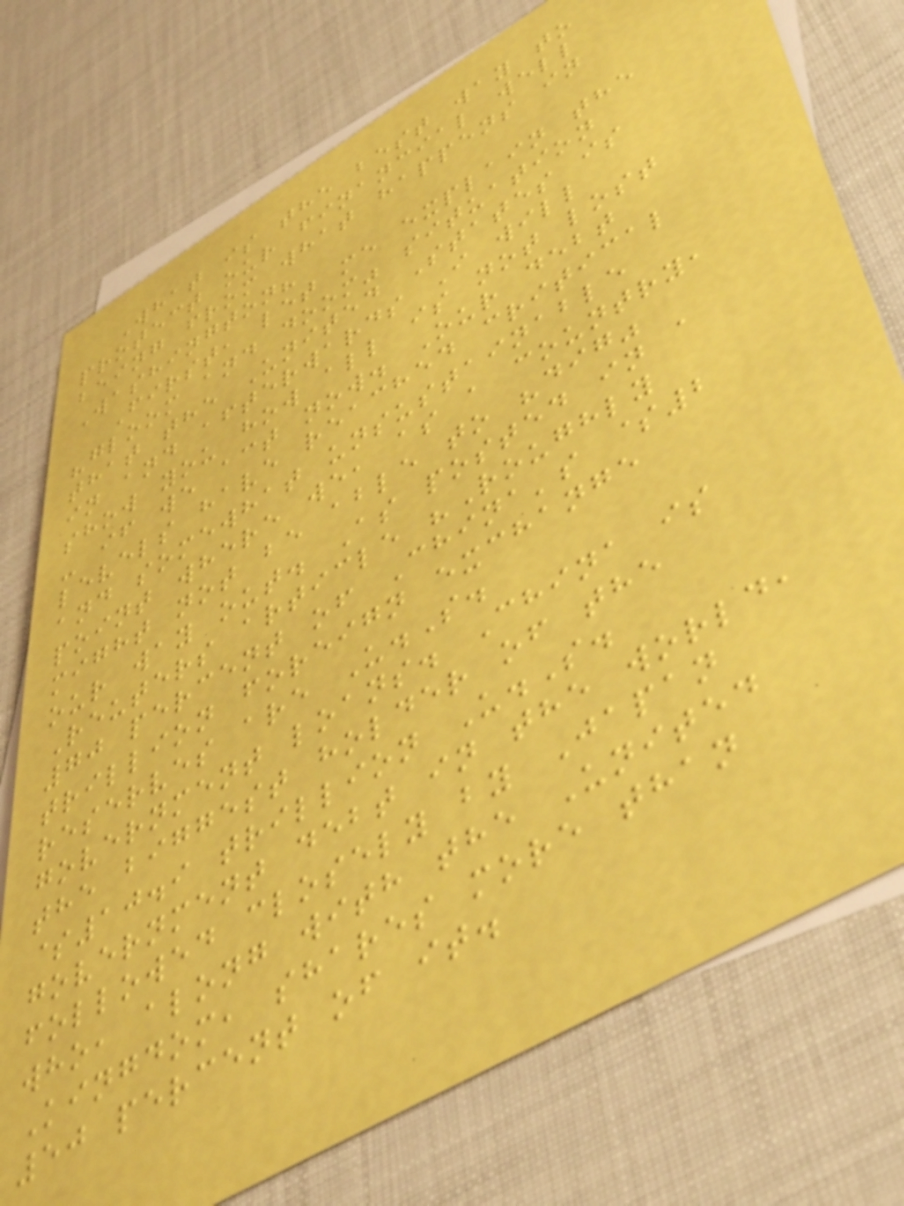What is the best way to
protect our financial well
being from what happens in
Washington?
First, let me explain the
"gloom and doom" situation
that the United States is
in and afterwards I will
show you how all is not lost
- if we act now. Our debt
levels have reached critical
and somewhat unsustainable
point where we, as a country,
might not be able to "dig"
our way out. As posted in a
Reuters article "Roughly
70 percent of China's $2
trillion foreign exchange
reserves are U.S.
government loans. China is
the biggest holder of the
$10.9 trillion U.S.
government debt in the world,
followed closely by Japan
who, along with the United
Kingdom, shares more than
50 percent of it.
